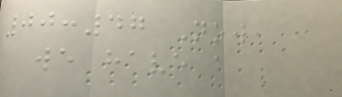00:47 Now,
we have a
